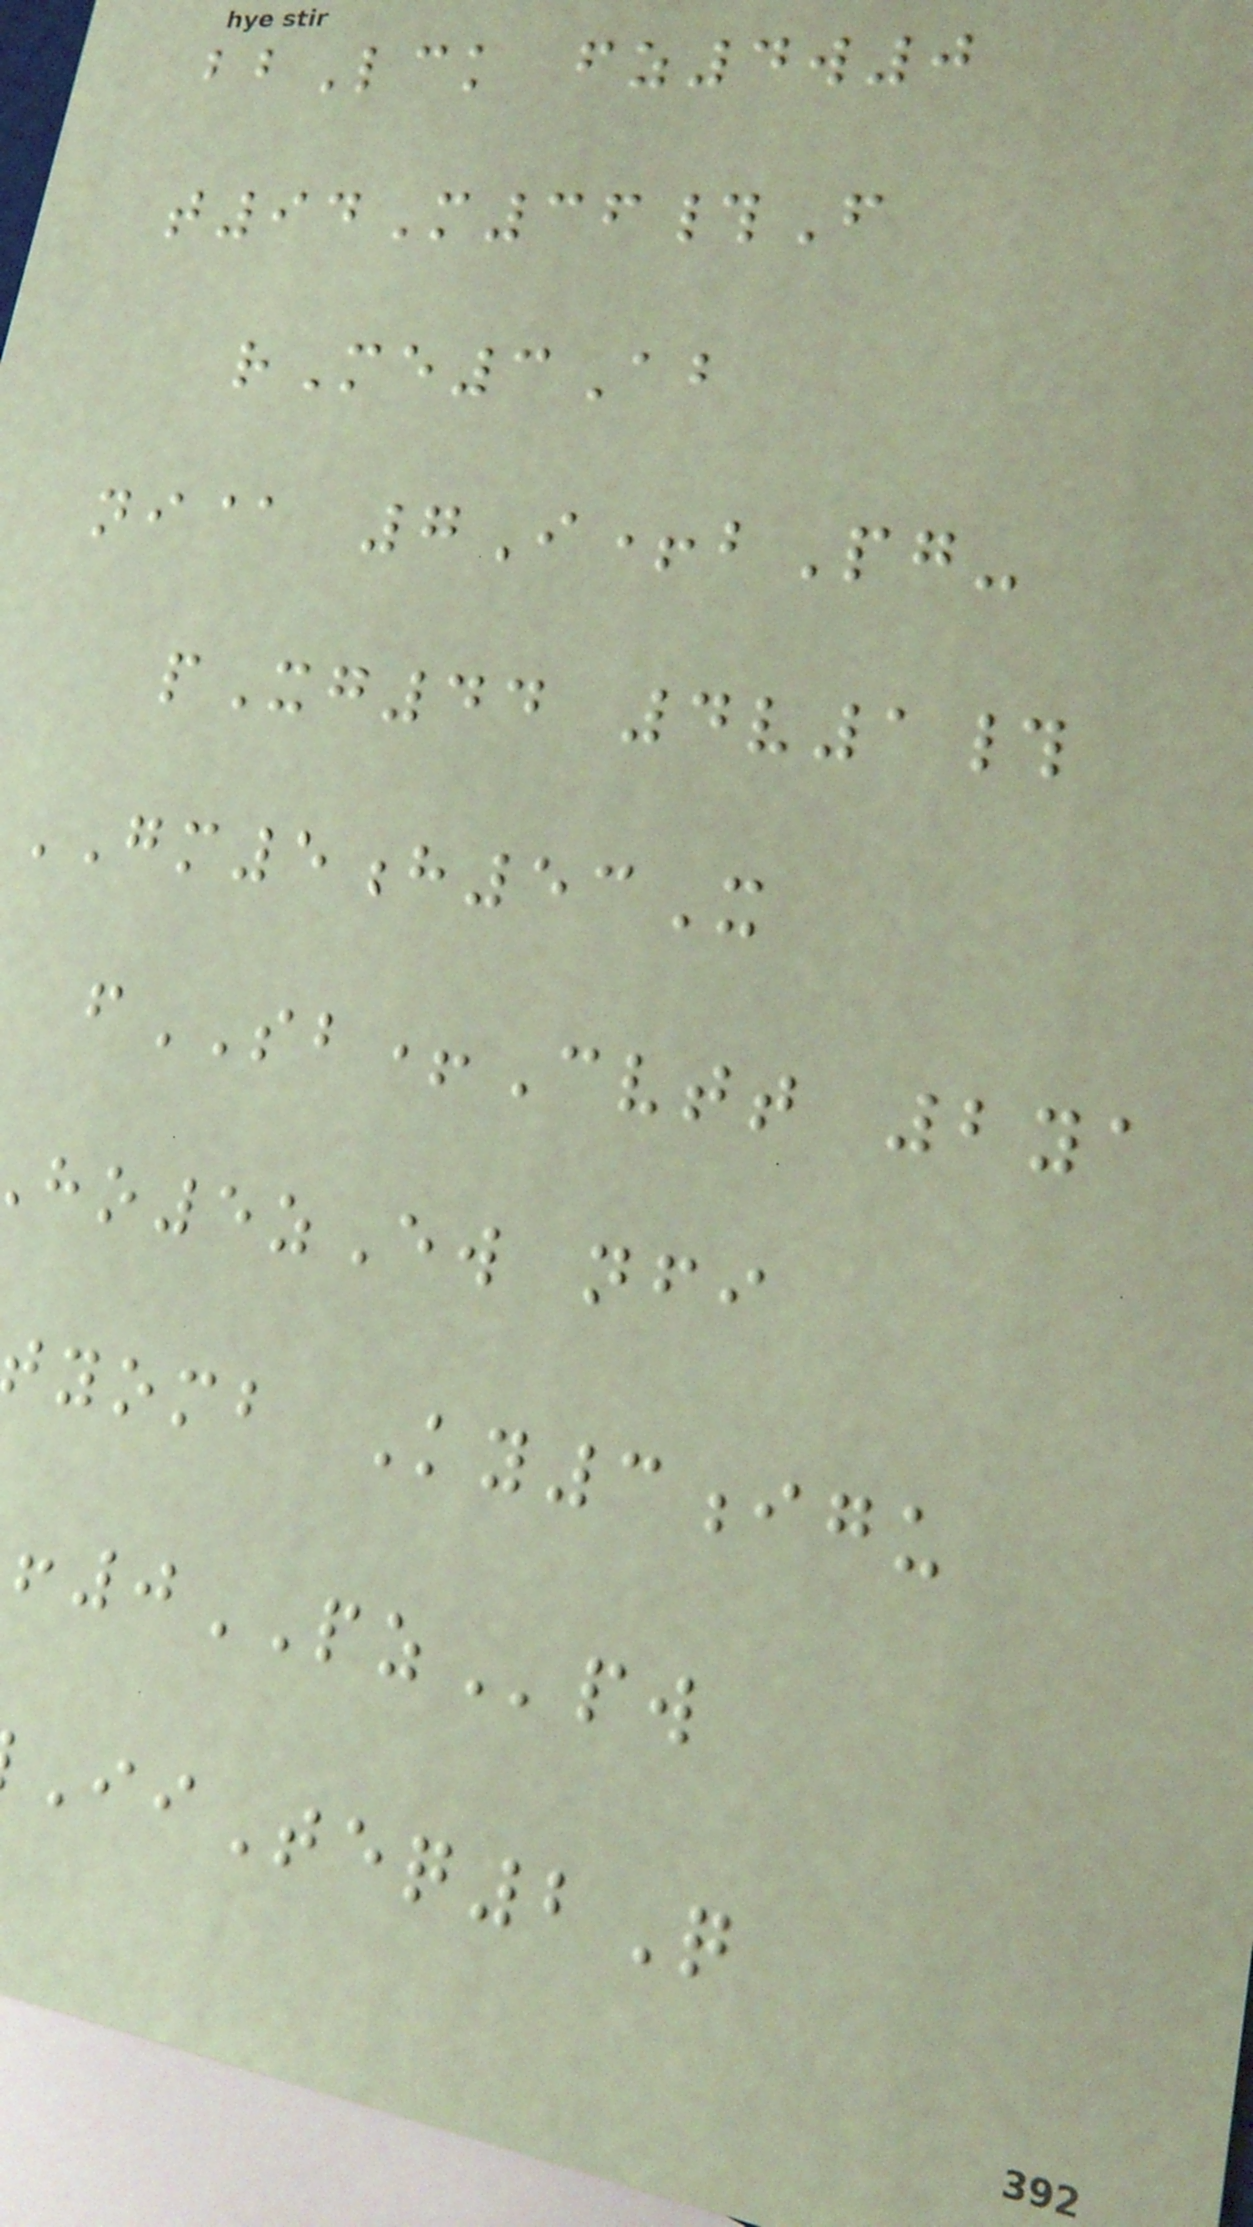bbLck fz4w0
t94M36#F
rMe3Ab
ni@ 7I+bPg-
pXg44 4v1#
GM5h53X
fSB+Cvtt 2ya
5zEw nfi
yomb Ky3igu
0PZpw
IiTeq2Q
